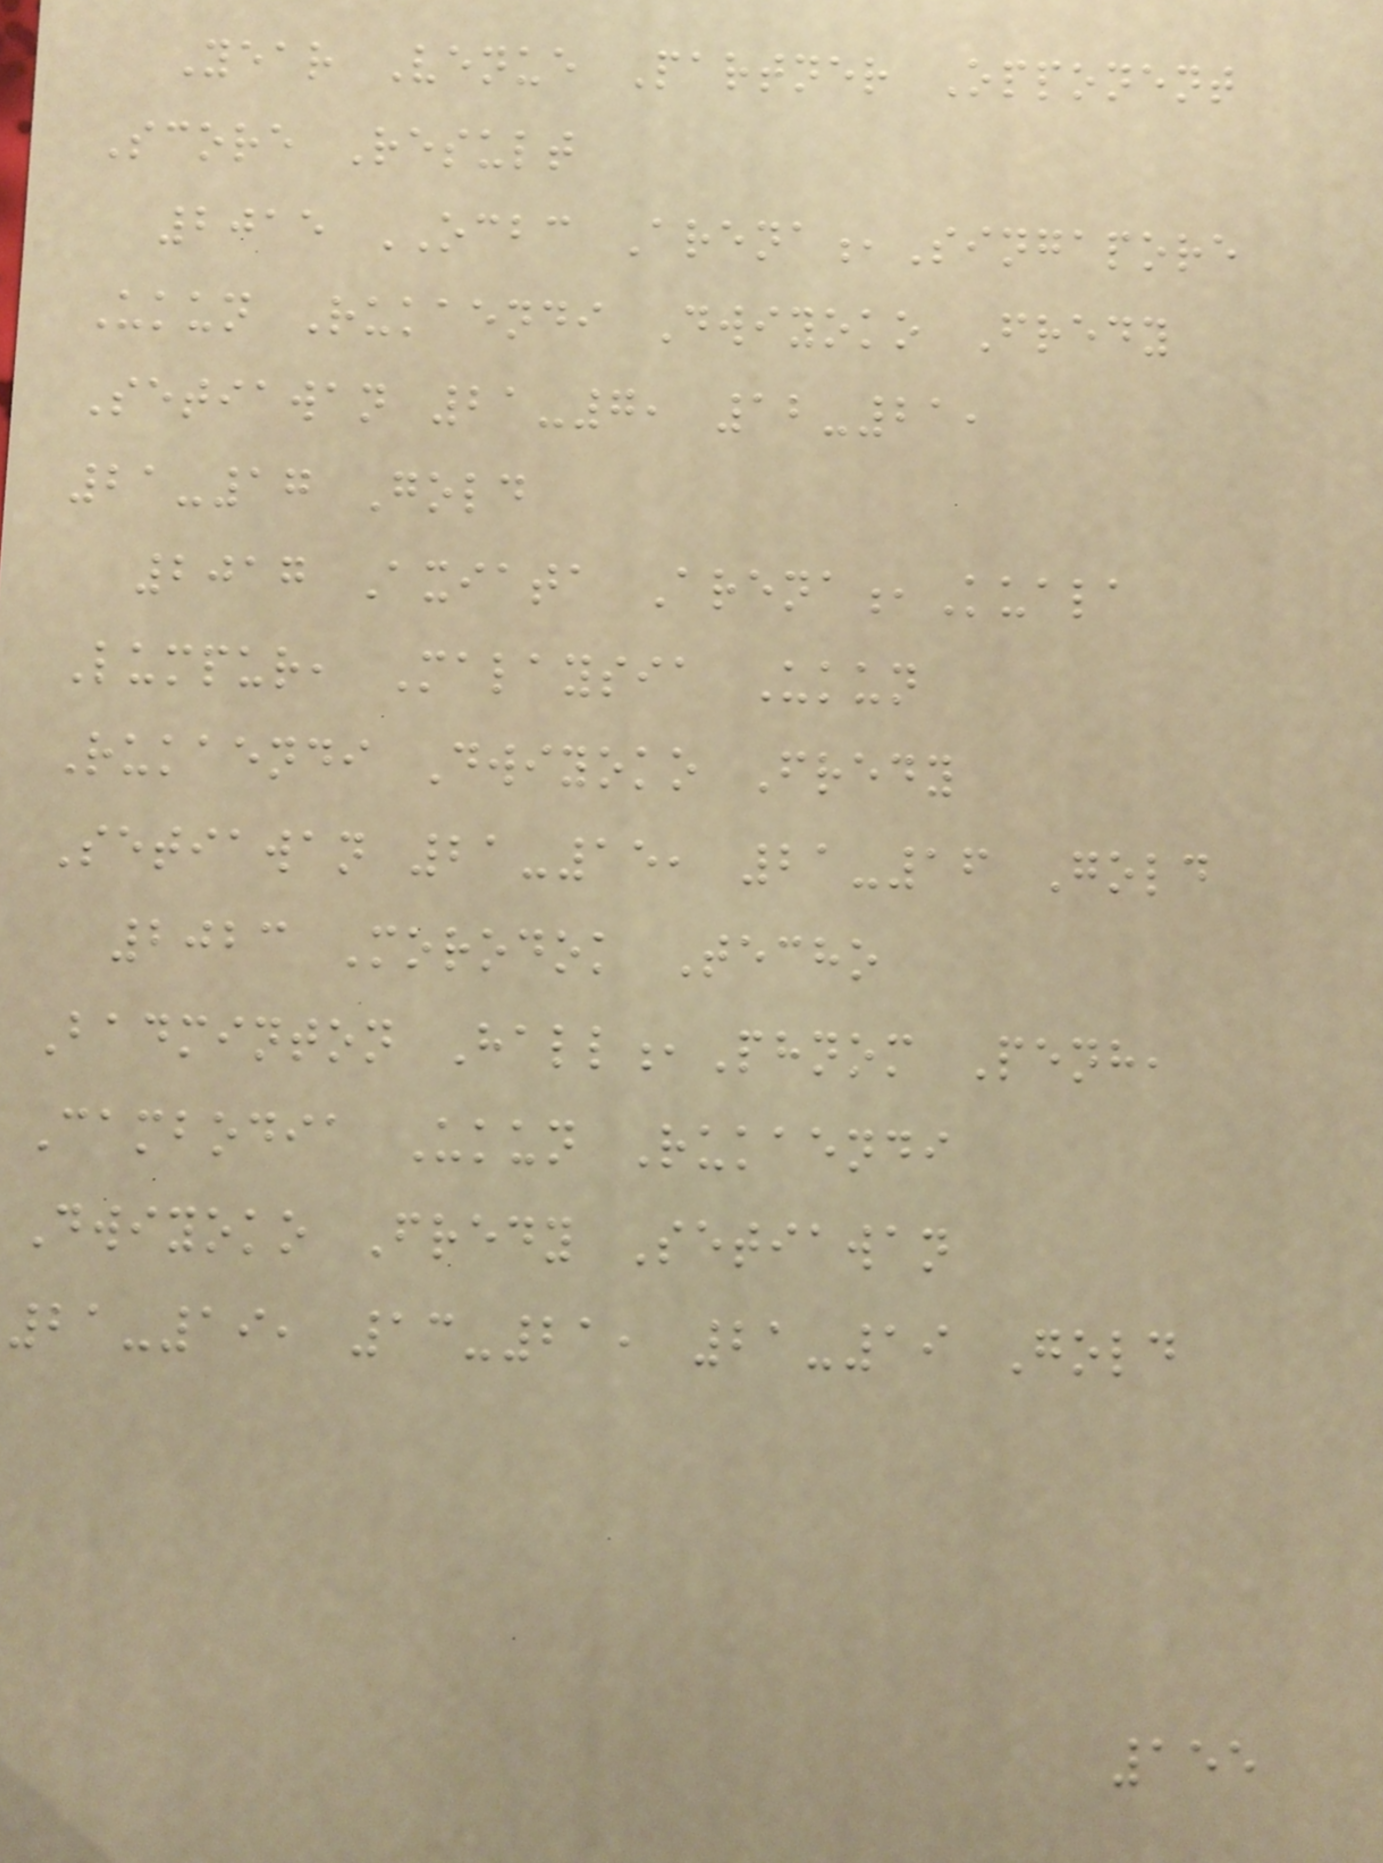Year Venue Partner Opponent
Score Result
2015 OCBC Arena,Singapore
Ukun Rukaendi Dwiyoko Fredy
Setiawan 21-7, 12-21,
21-17 Gold
2017 Axiata Arena,Kuala
Lumpur, Malaysia Ukun
Rukaendi Dwiyoko Fredy
Setiawan 21-15, 21-16 Gold
2023 Morodok Techo
Badminton Hall,Phnom Penh,
Cambodia Ukun Rukaendi
Dwiyoko Fredy Setiawan
21-19, 13-21, 21-19 Gold
155
